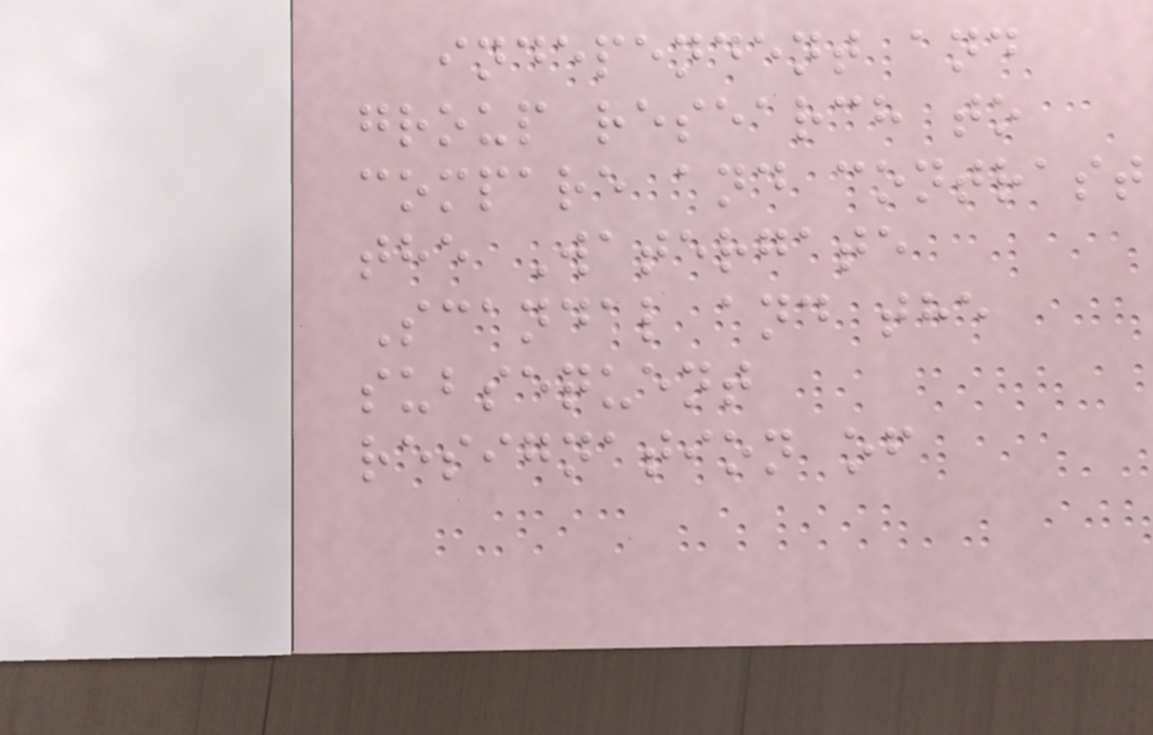independent and
group research to
compare and contrast
the Watergate
Scandal and the
subsequent
resignation of
